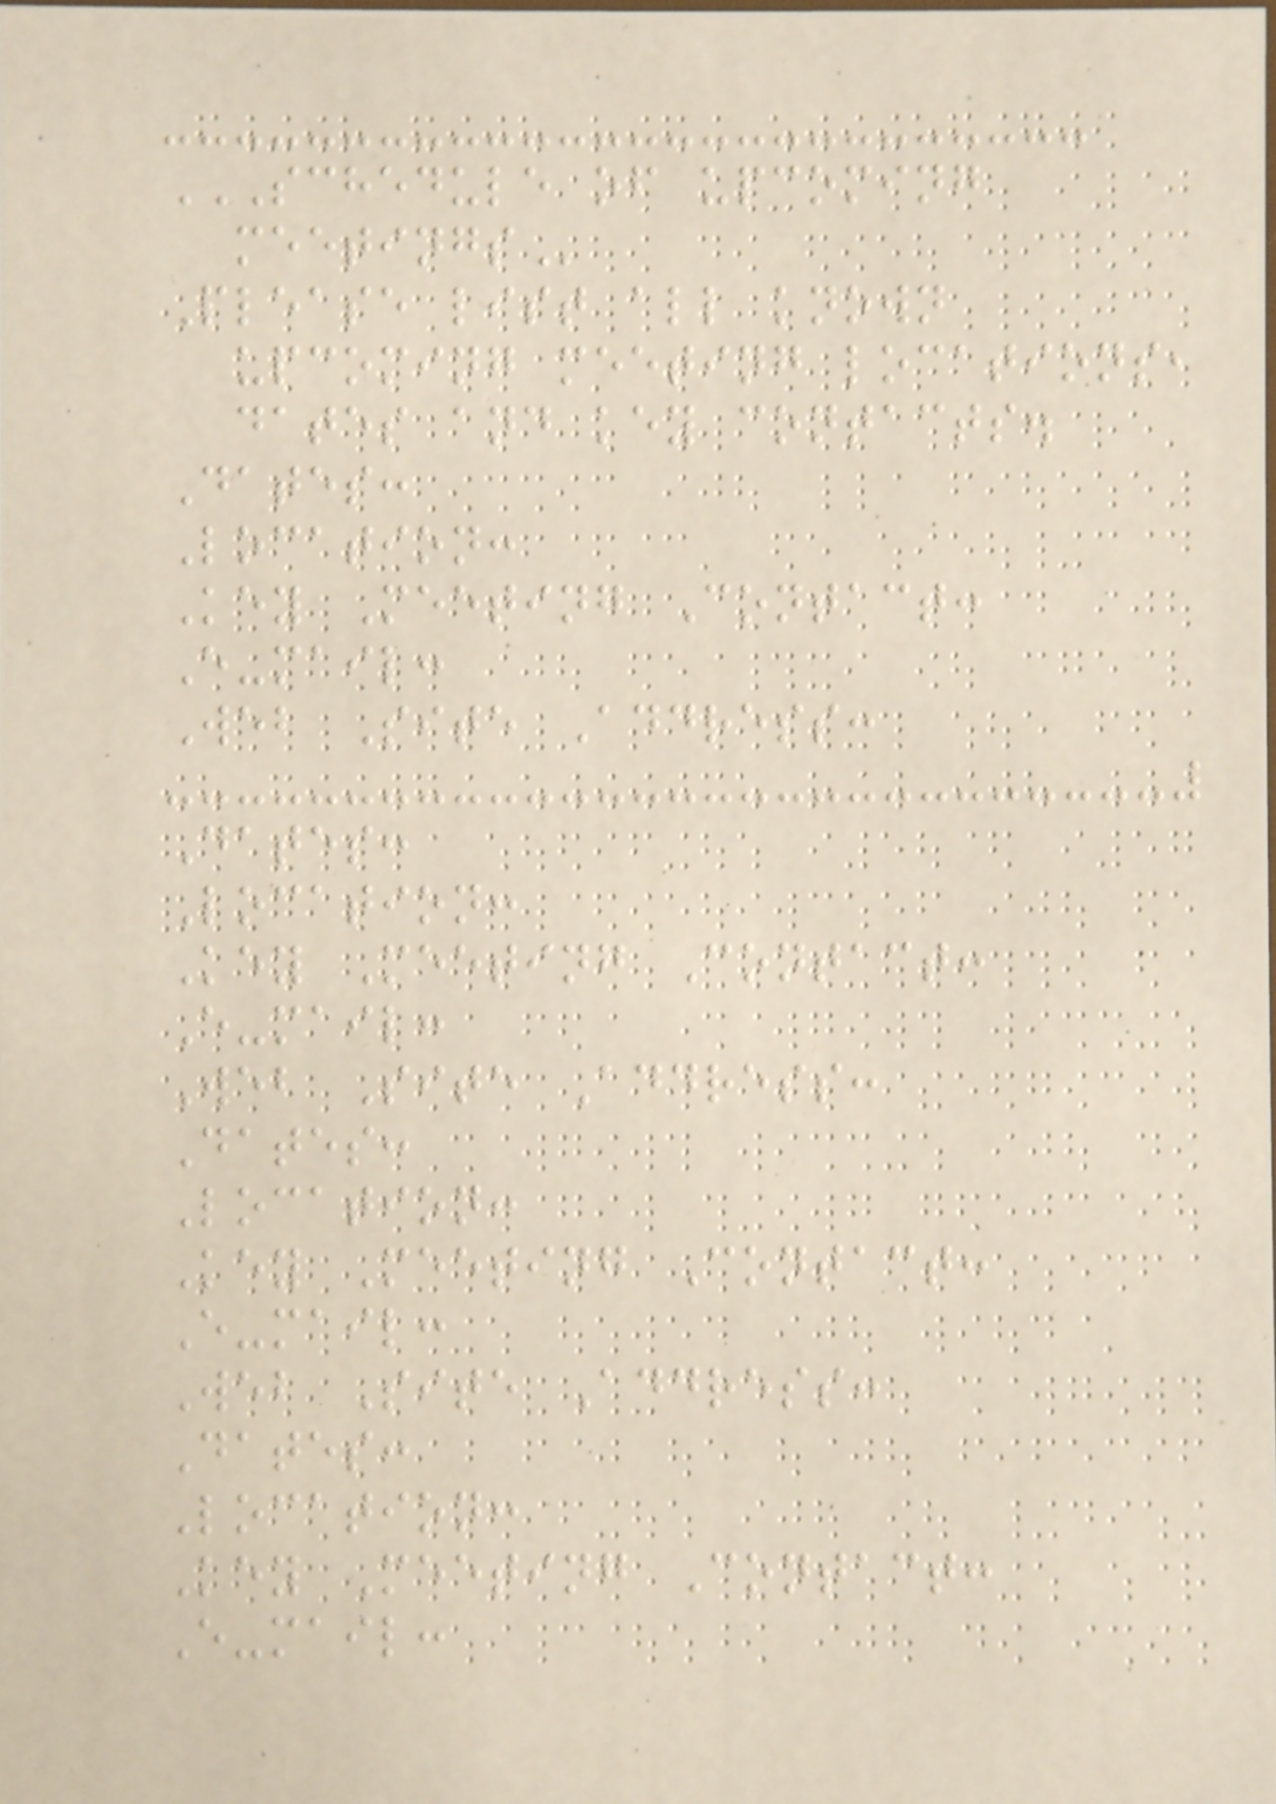SCHEDULE OF UPCOMING
MEETINGS
Please list all known
upcoming meeting locations,
dates and key contacts.
Dates:
Location:
Key Meeting Contact:
E-mail:
Web Site Address:
Dates:
Location:
Key Meeting Contact:
E-mail:
Web Site Address:
Dates:
Location:
Key Meeting Contact:
E-mail:
Web Site Address:
Dates:
Location:
Key Meeting Contact:
E-mail:
